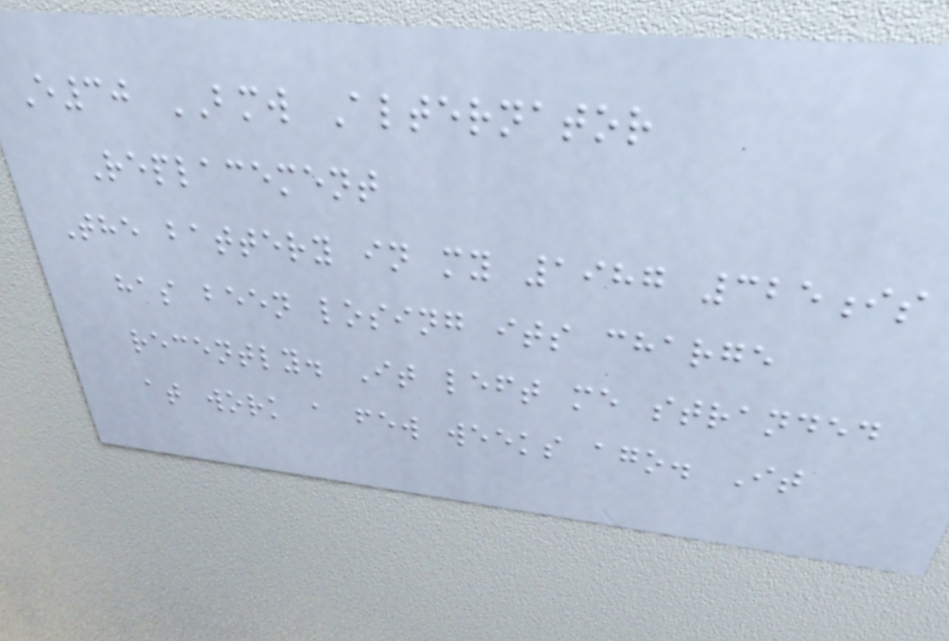E30 BMW Alternator
Replacement
The battery in my 1987 325is
has been losing its charge
recently. It left me stranded
at work a few weeks ago. It
